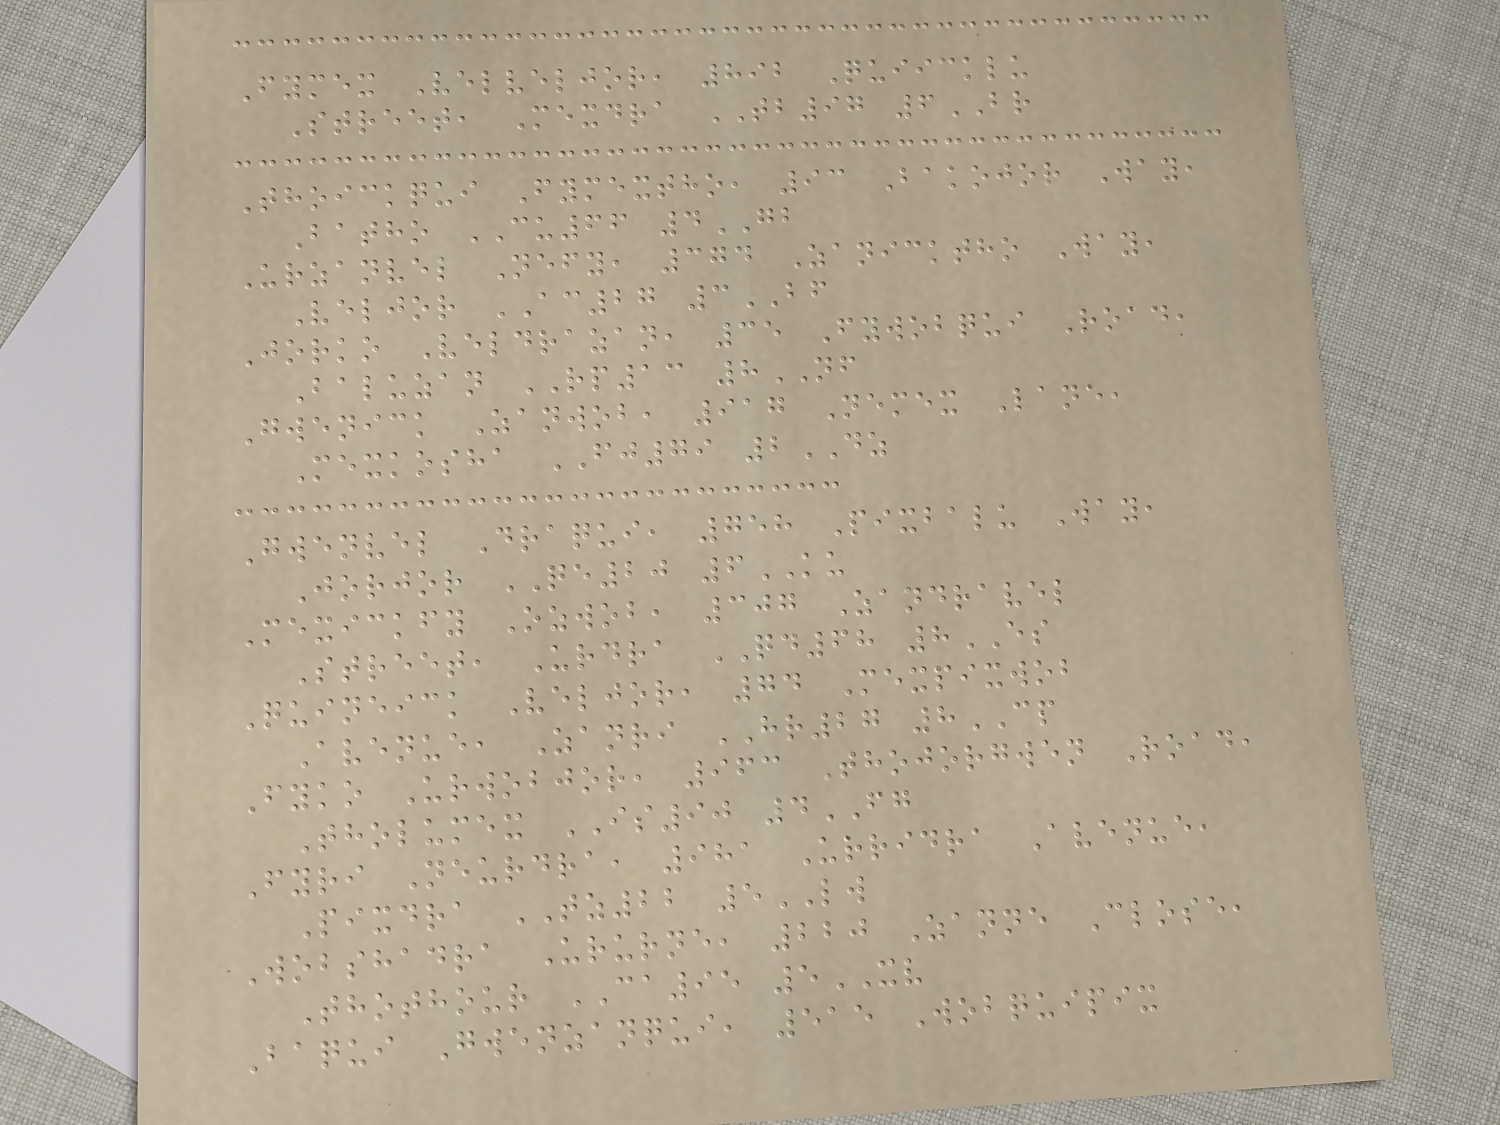Fymex Velveljor, 892 Quiicklu
Street, Mexdra TB97 6BR
Thoickqui Fymextho, 93 Bakojor Way,
Batho CU66 4GB
Urzanvel Nefy, 374 Zanicktho Way,
Veljor AC27 3BF
Jorko Veldrazan, 35 Fywobqui Road,
Baluzan RP13 8NF
Gwenick Zanwob, 917 Nemex Lane,
Mexkosha FJ79 2DZ
Gwenvel Draqui, 758 Pixbalu Way,
Jorjor QE20 6KU
Mexickfy Ozwob, 307 Zandravel
Street, Urdra QD68 8ES
Quineick Veljor, 74 Mexpixwob
Avenue, Zanri HR27 8CP
Fyko Urwobjor, 963 Thojorgwen Road,
Tholumex IS90 4FG
Fyri Neurdra, 981 Urridra Avenue,
Pixdra TZ22 5LW
Wobshadra Ururne, 220 Zanne Close,
Thothour CA95 5XV
Baqui Gwenzanqui, 515 Wobquipix
